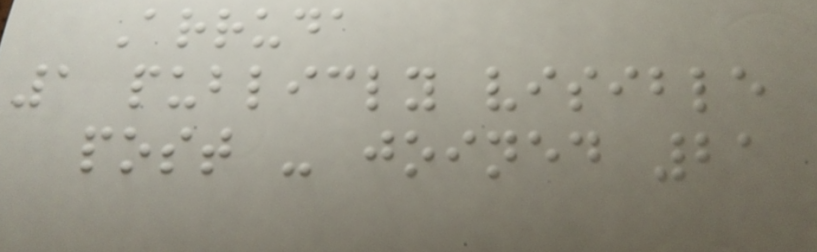Arruda
1 publicly visible
post - joined 21
